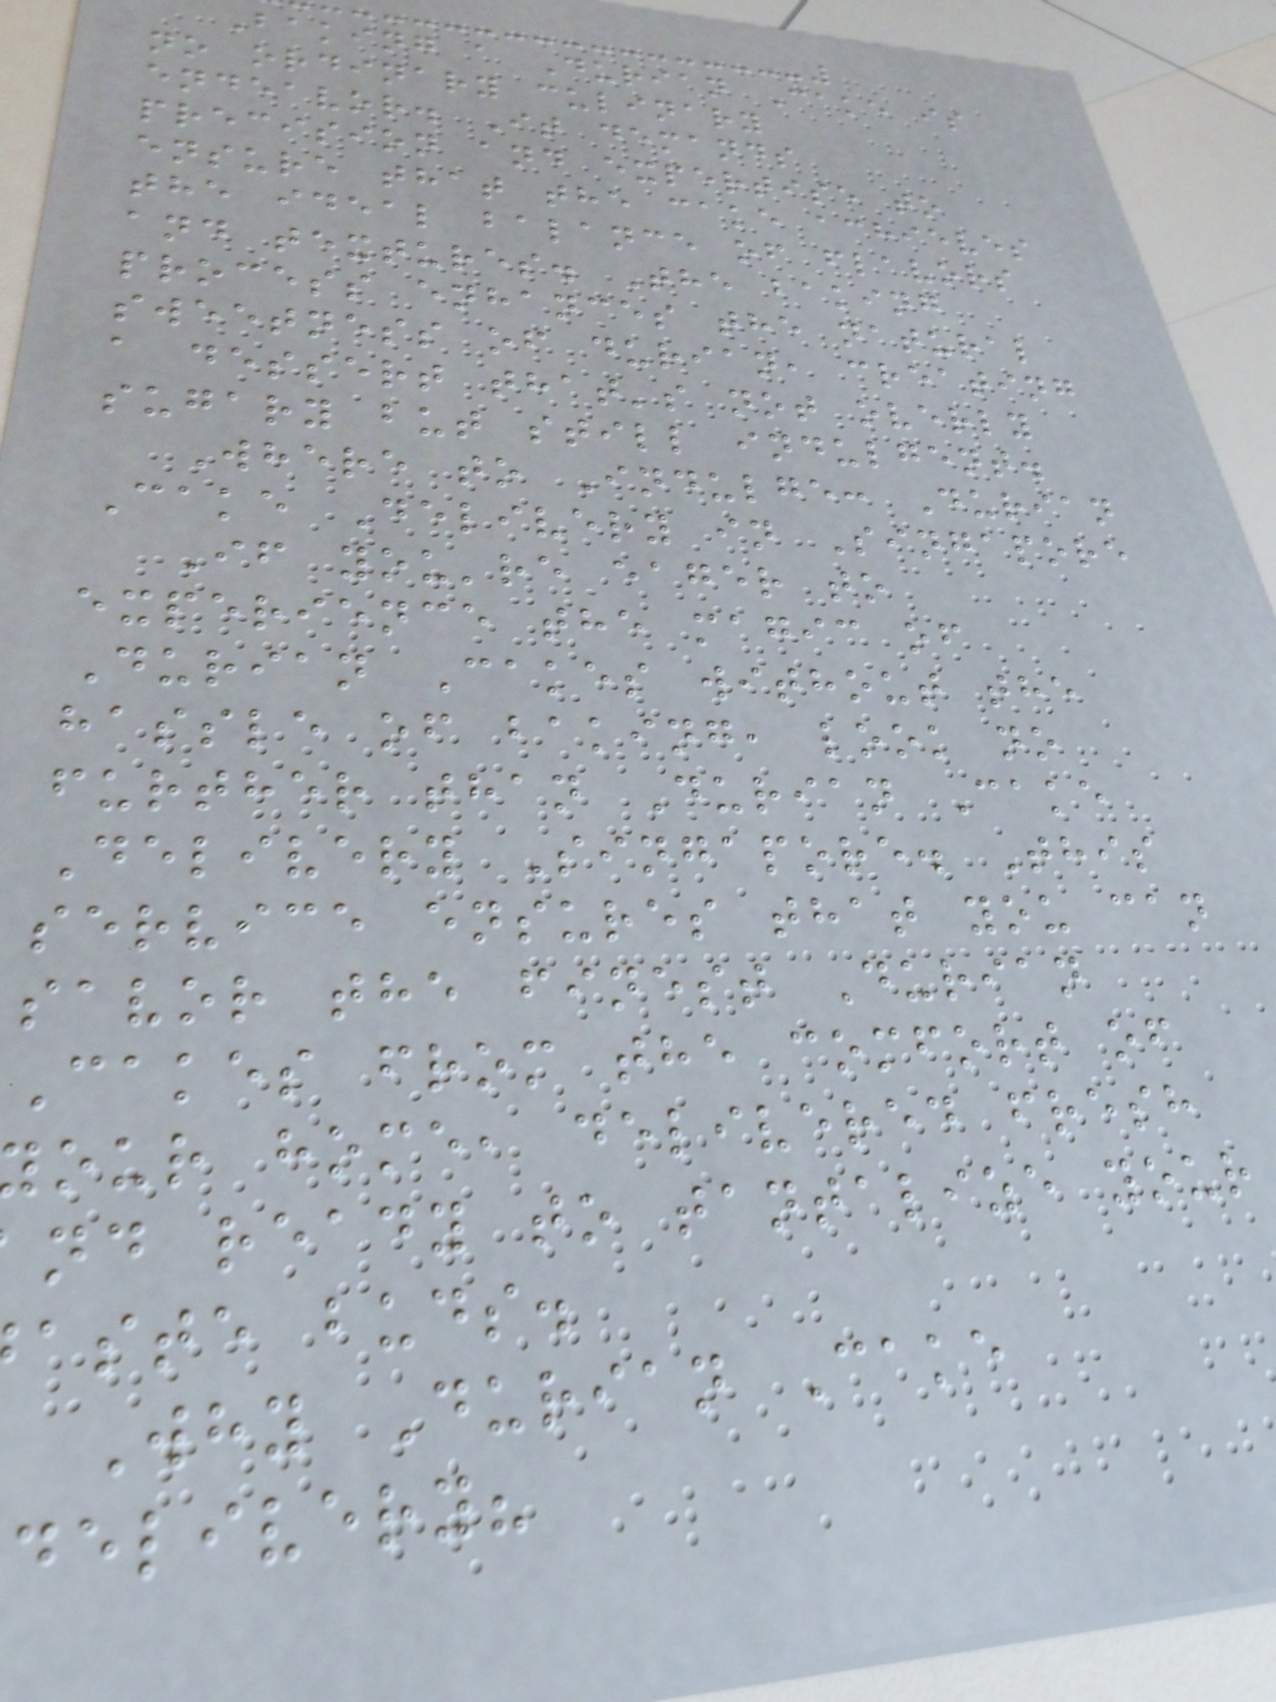Baking a Durian Cake is
no ordinary culinary
endeavor. It demands
precision and expertise to
ensure that the cake achieves
the ideal balance of flavors
and textures. The baking
process enhances the natural
sweetness of durian, creating
a dessert that's not overly
sugary but still indulgent.
Where to Indulge: Durian
Cake Delivery in Singapore
If you're eager to
experience the magic of
Durian Cakes without the
hassle of baking, look no
further than Durian Cake
Delivery Singapore. This
service ensures that you can
savor the finest Durian
Cakes from the comfort of
our home, delivered fresh
nd ready to tantalize your
aste buds.
Why Durian Cake
delivery?
